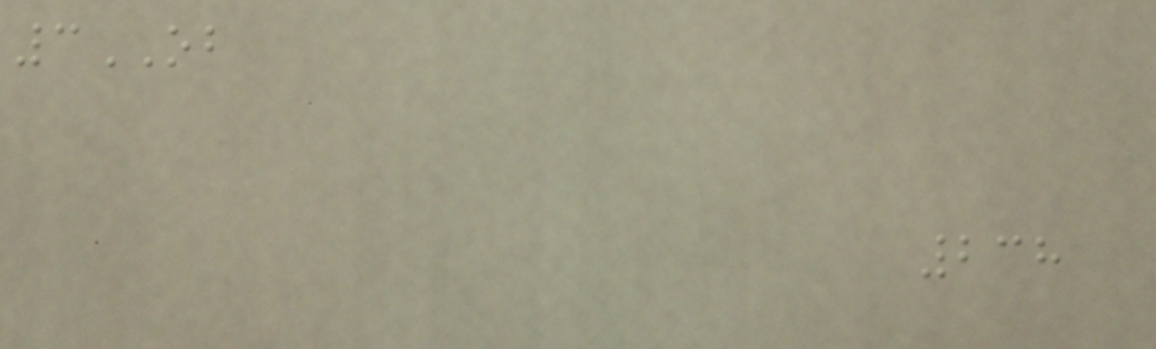3OB
238
